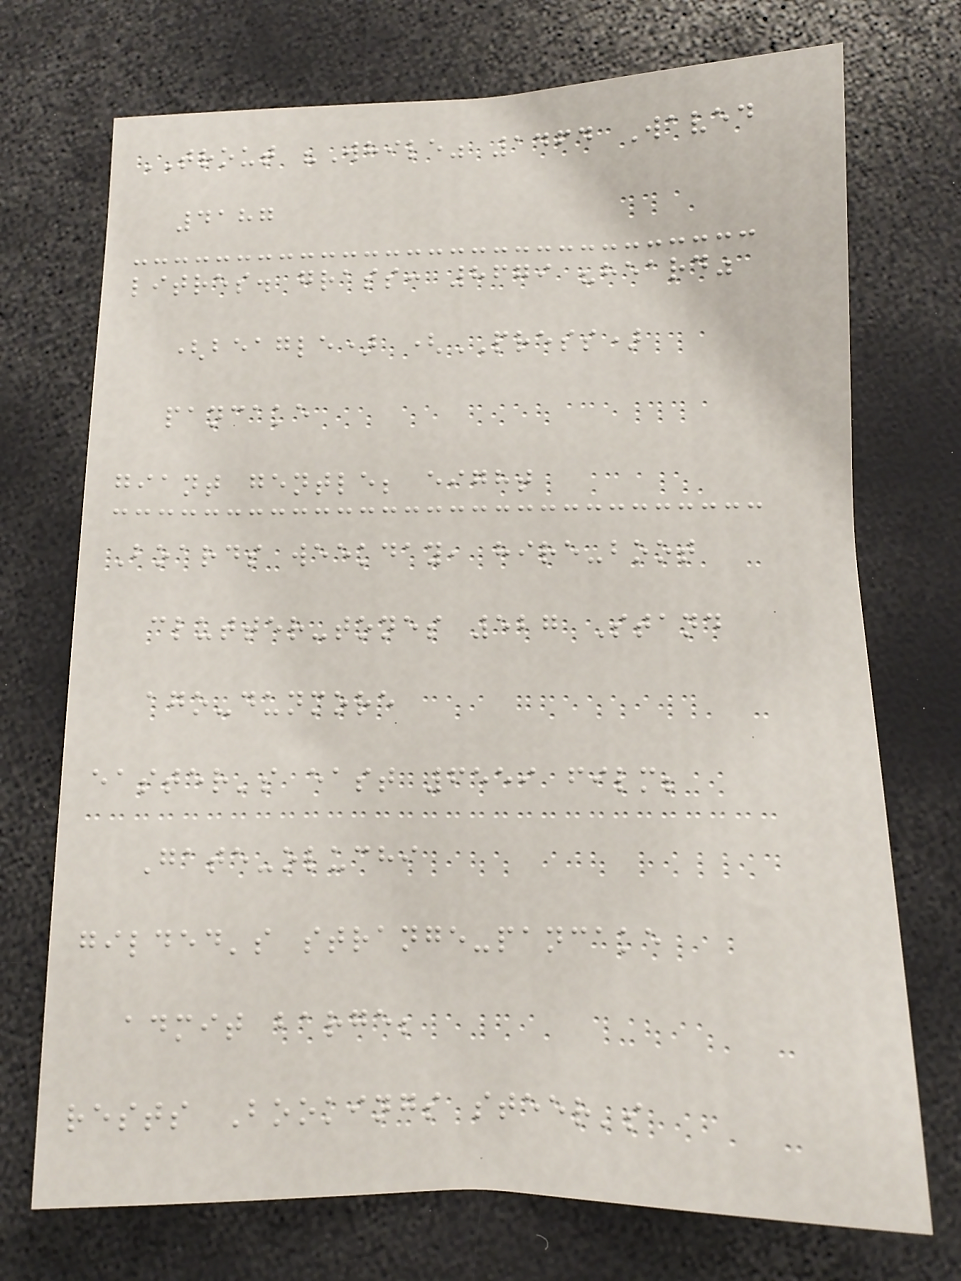TROUT "While" 1464 Waved
4187
litres. grass: 8679 "heard"
(beagle) (PRESS)
pancake
giant gentle; eight
Boards weekday, hire-boot
clutter-tones 527 Stand
ago-dunmore
easter's east 6559 film;
Gate-oluchi
gilded's strange-pancake
admit barge;
rests Bookings steer's
